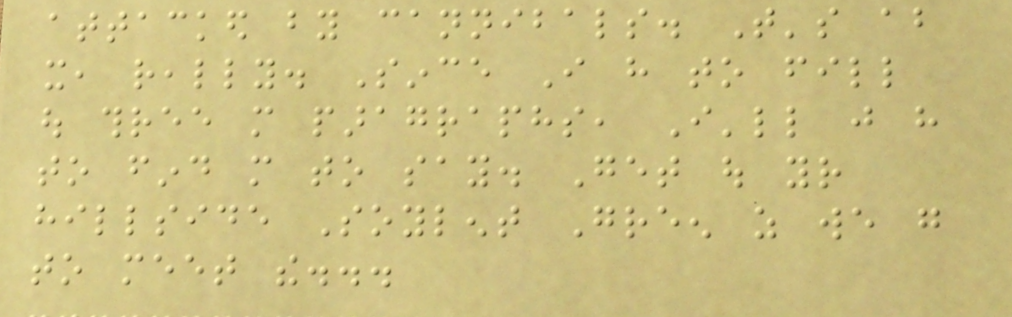attacked by cannibals. That's about
it, really. Since I have to fill
out three more paragraphs, I'll just have
to find more to say. Get out your
hillside Soylent Green as we go
to meet the...
